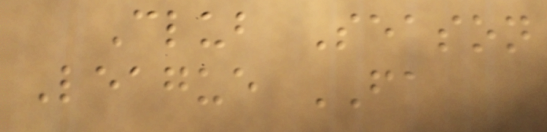Club Season
League FA
